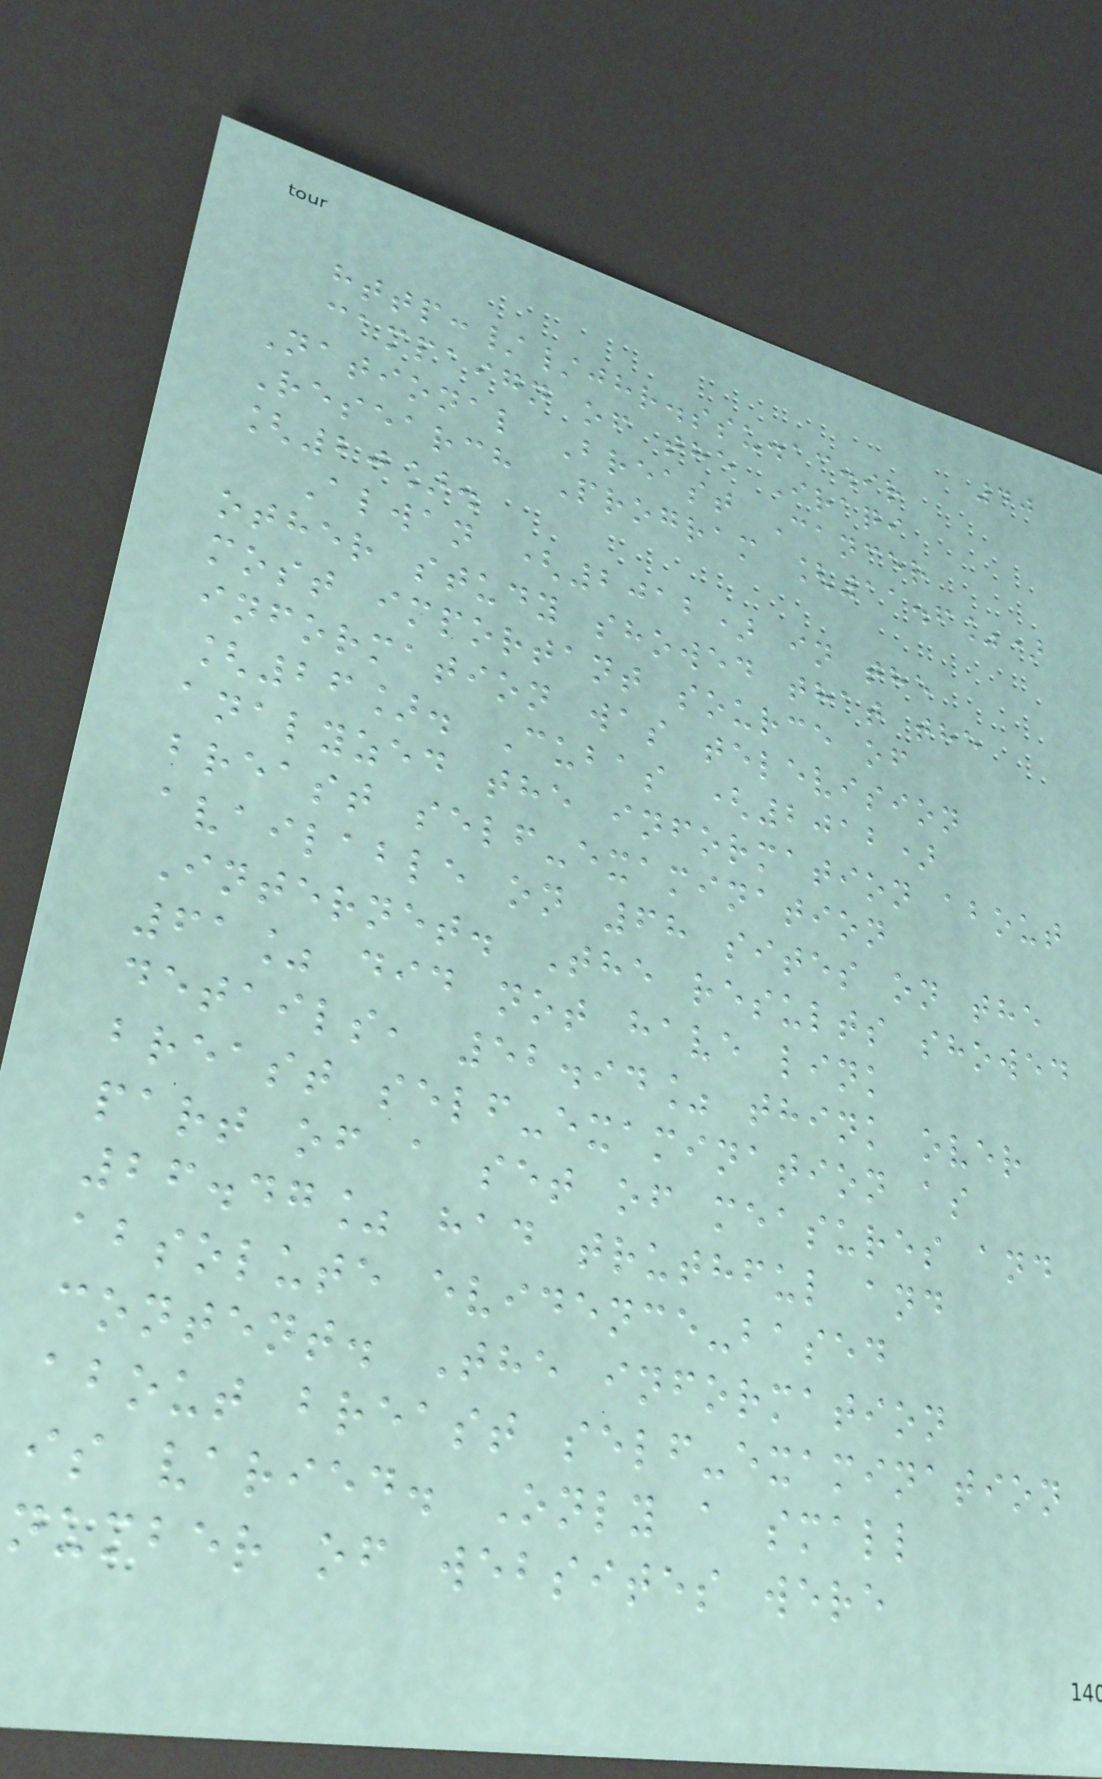40
http://jhr.ssu.ac.ir
campaign of the Iraqi
National Breast Cancer
Research Program [11.6%)
[20].
Alwan (2012) in the
other study showed that the
most important source of
information was television
[26]. Cubas (2012)
analyzed the information about
breast self-examination
available on 68 sites on the
Internet. The results showed
61% did not have link
details, 52.94% think over
breast self-examination as
part of a set of measures and
26.47% had truthful and
absolute evidence-based
content. The information
about breast self-examination
is varied. Only a small
number of websites were
